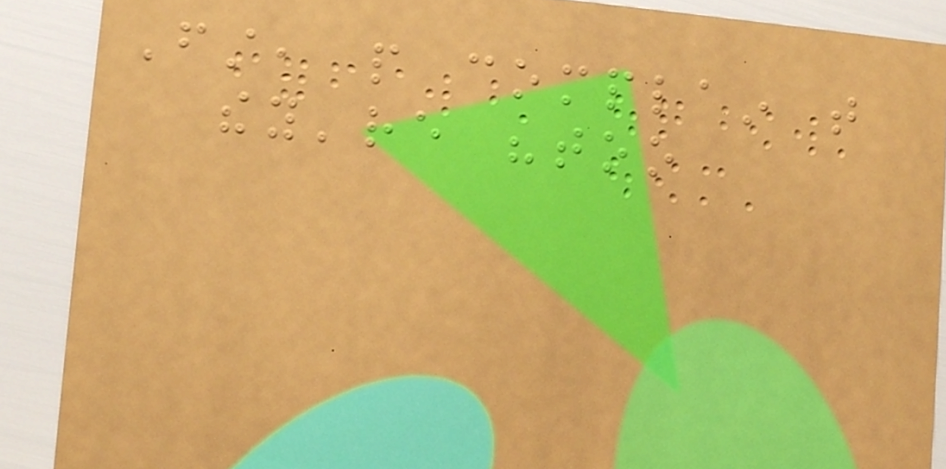First, people complain that
they're "too
